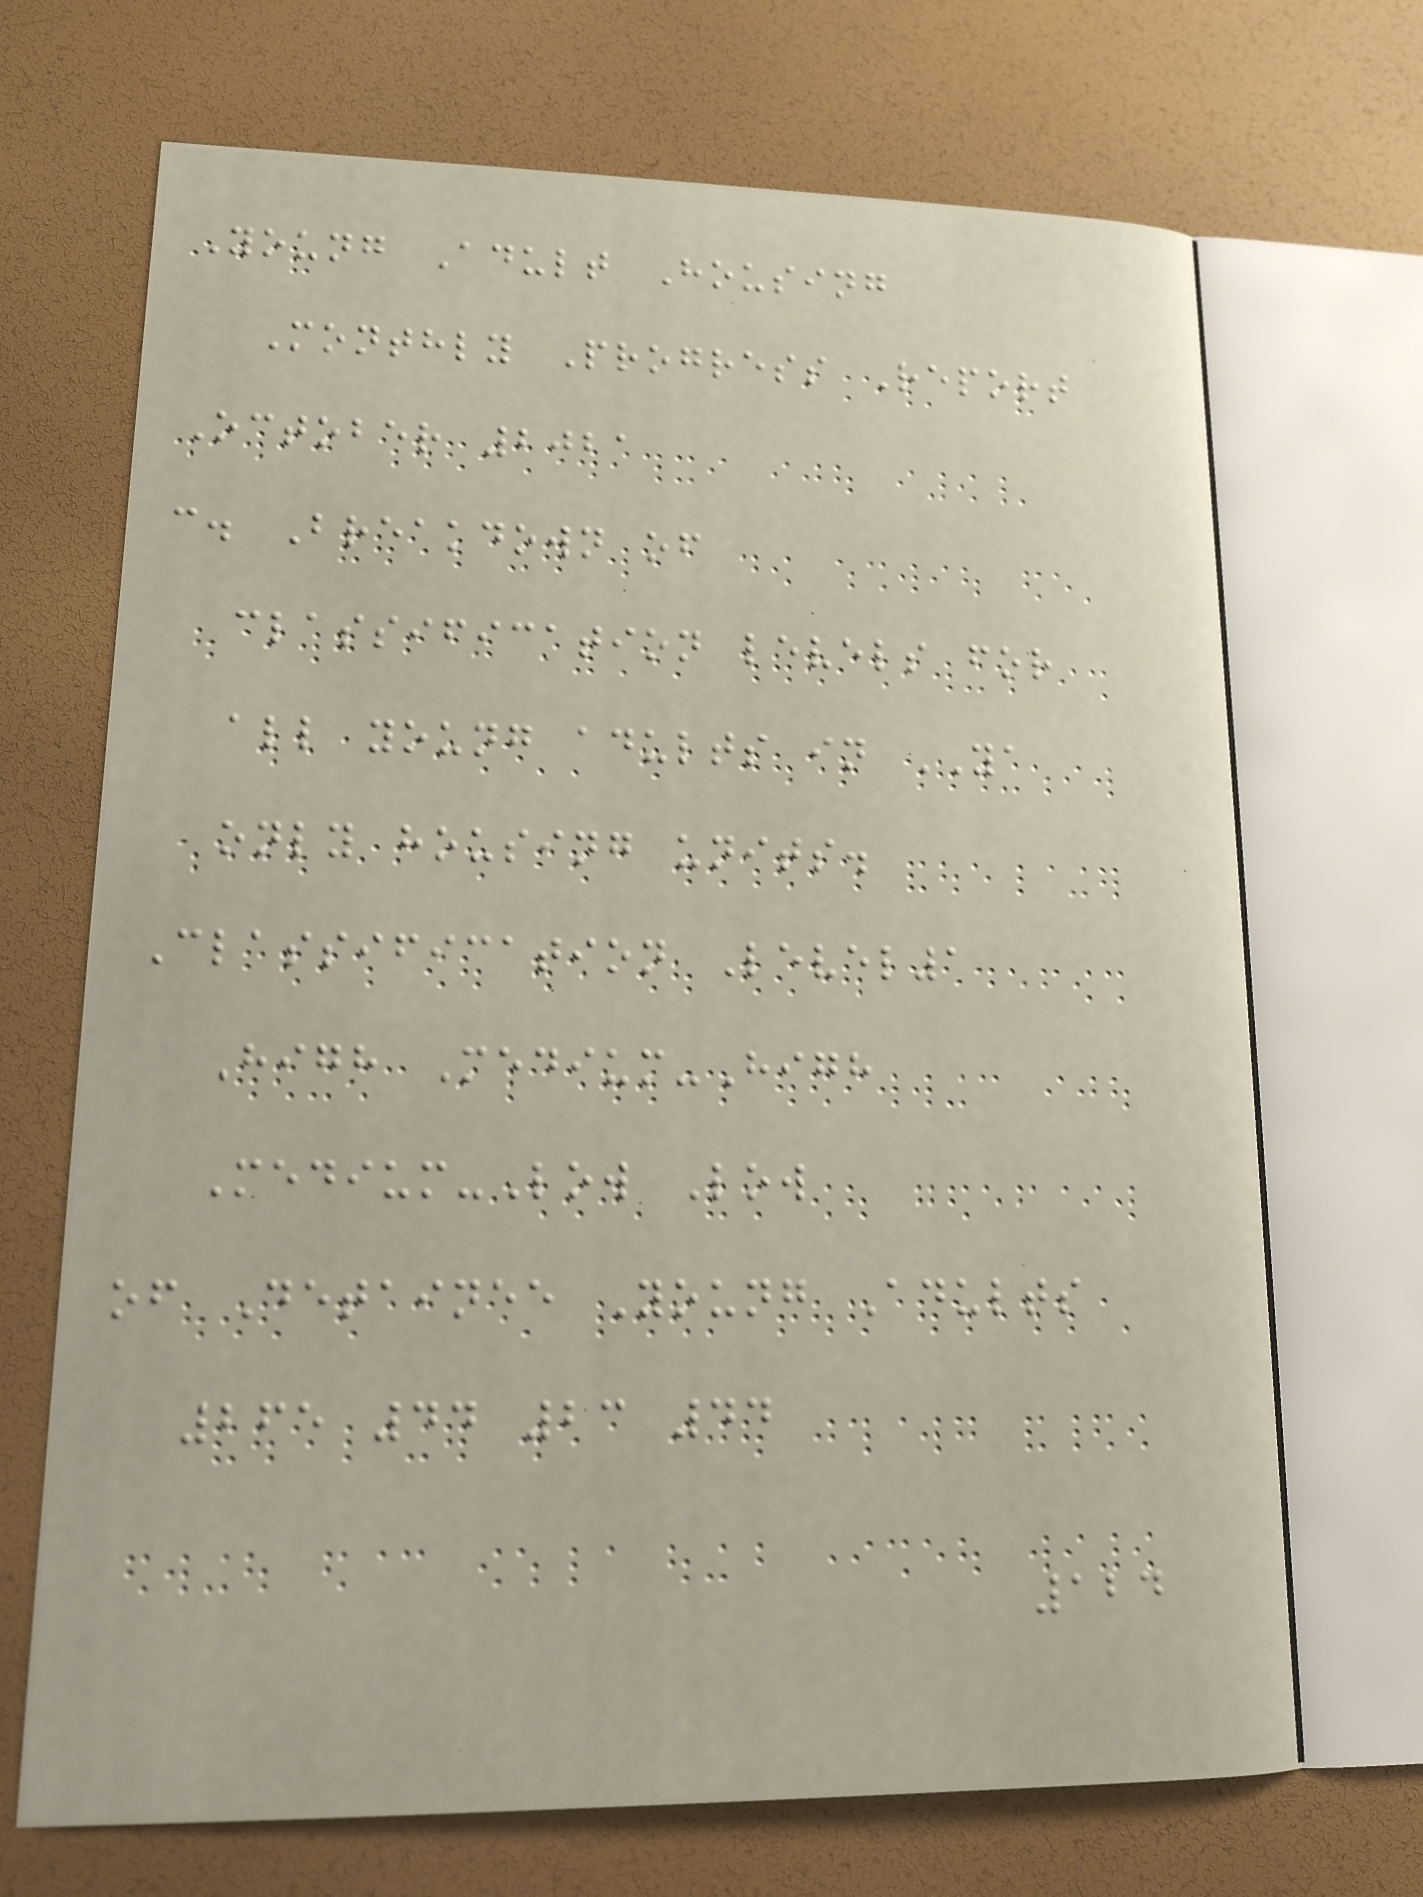Young Adult Housing
Monthly Progress Report
October 2021
c. Breakdown of
classification levels for
all young adults in YA
only housing units.
Classification Level1
High Medium-High
Medium-Low Low
of Detainee Young Adults
265 44 23 44
124
